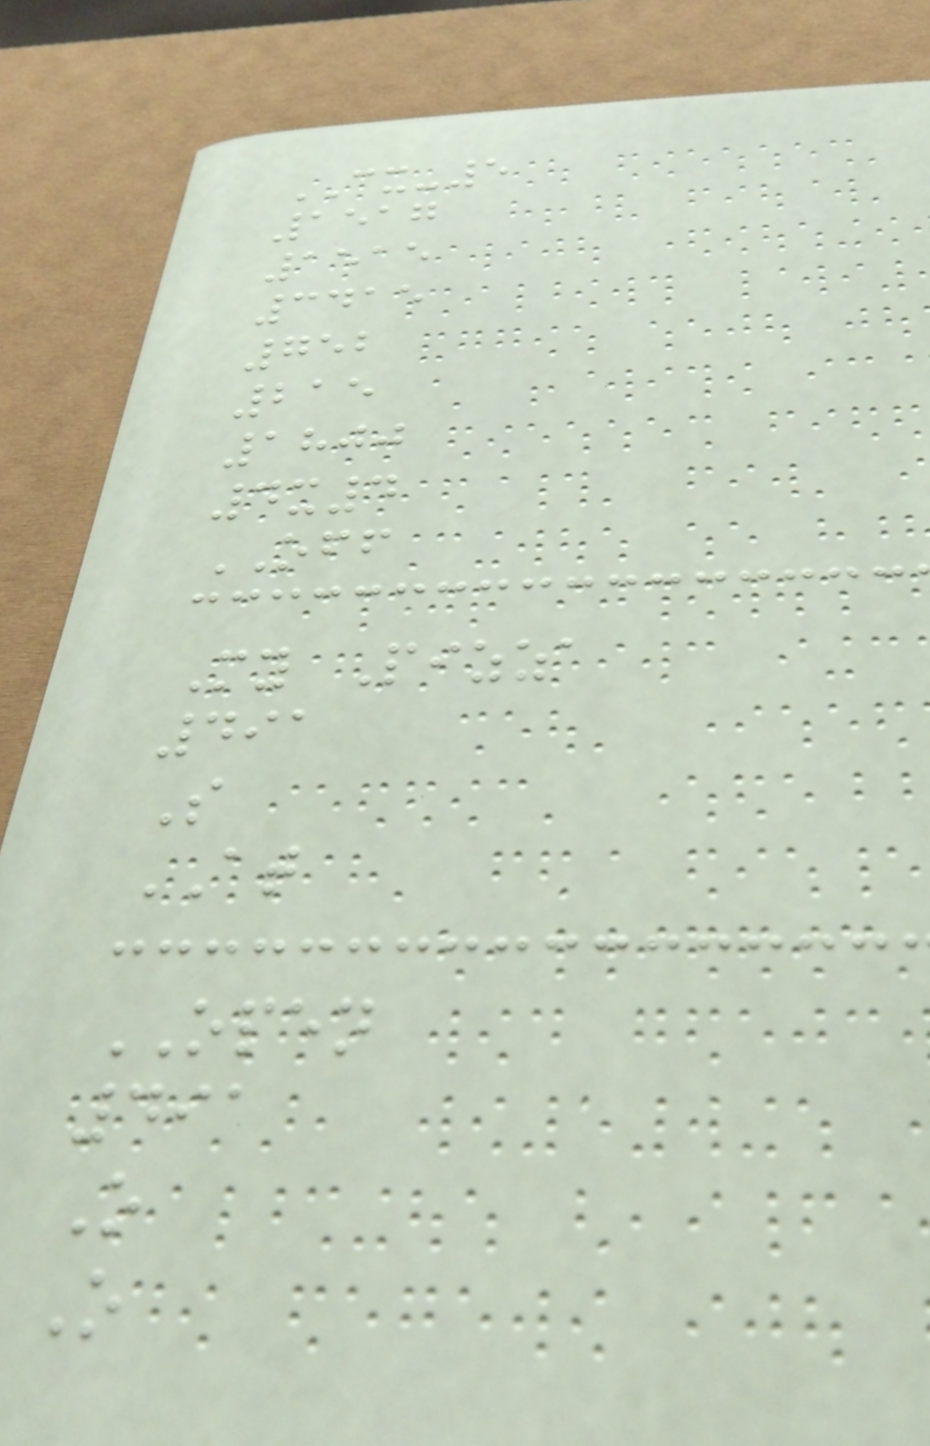CX-5
1517
1515
3415
752
215
1800
4x4
OFF
My Pizza
491
S
AT
OPEN
491
O
O
